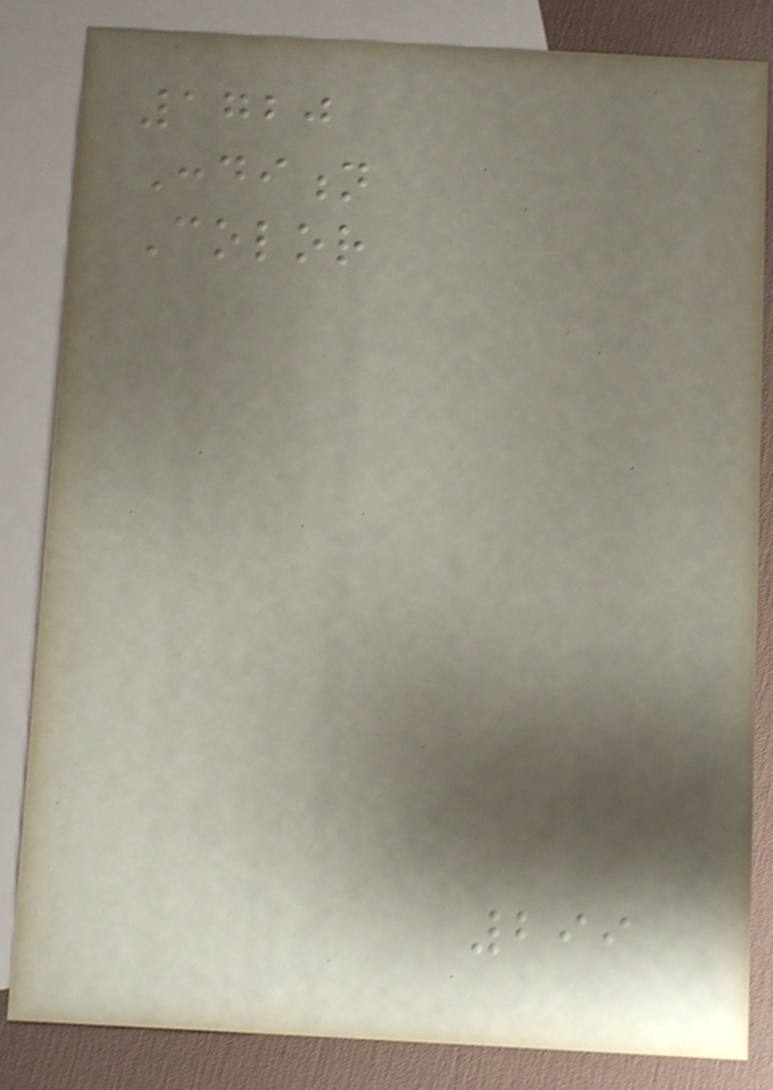1720
Condition
Color
299
